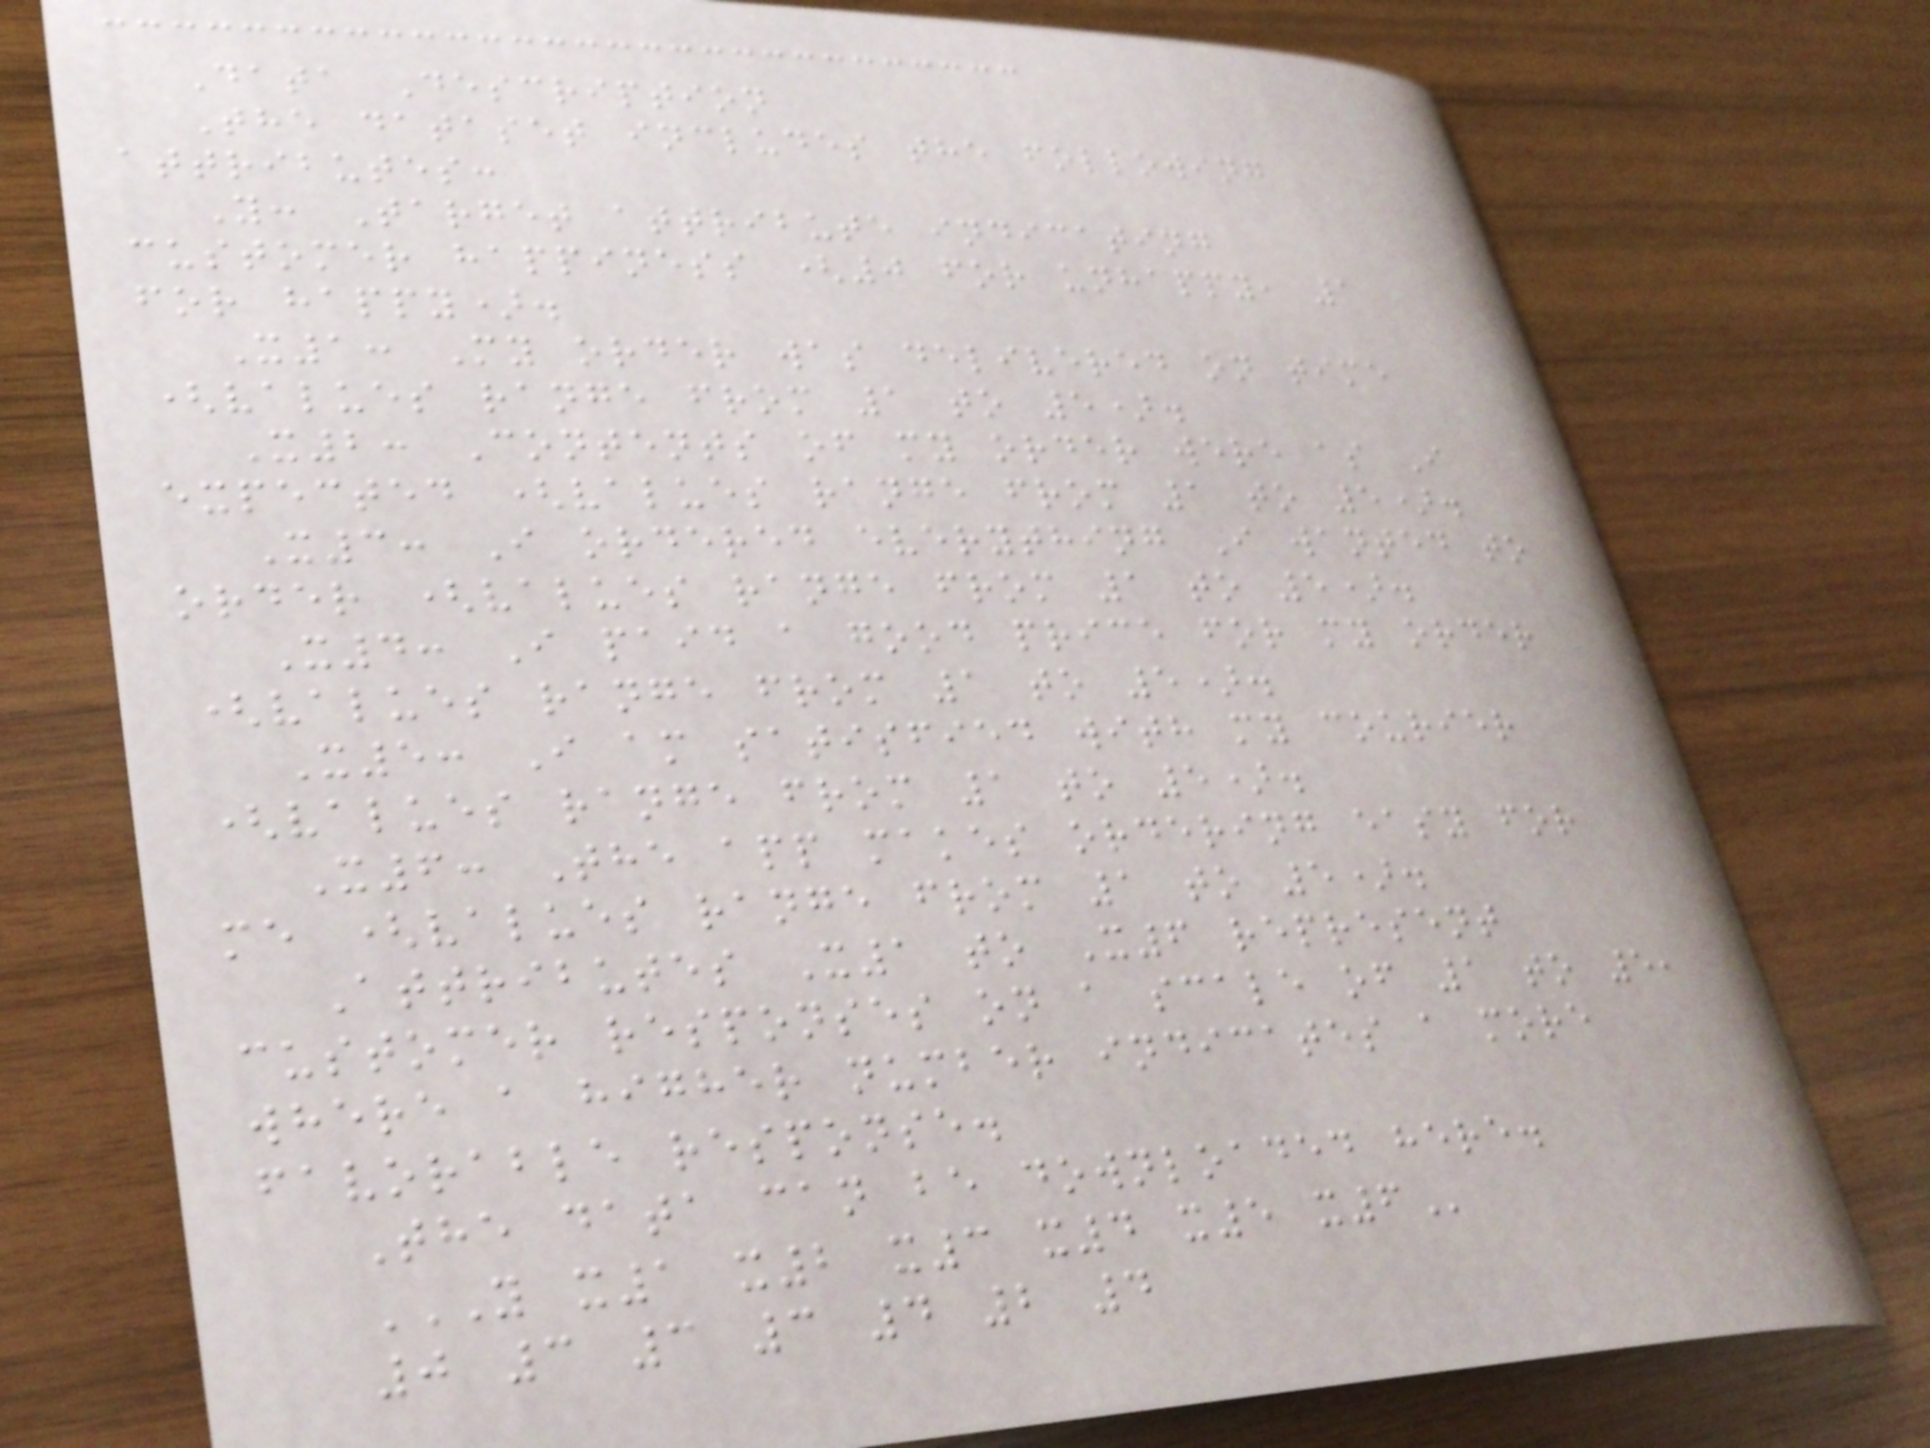Data Description
The dataset includes the following
attributes:
Y: Target attribute indicating
customer happiness (0 for unhappy, 1
for happy).
X1: My order was delivered on time
(values range from 1 to 5).
X2: Contents of my order were as I
expected (values range from 1 to 5).
X3: I ordered everything I wanted to
order (values range from 1 to 5).
X4: I paid a good price for my order
(values range from 1 to 5).
X5: I am satisfied with my courier
(values range from 1 to 5).
X6: The app makes ordering easy for
me (values range from 1 to 5).
Attributes X1 to X6 represent
customer responses on a scale of 1 to 5,
where a higher number indicates a more
favorable response.
The data can be downloaded here.
Y X1 X2 X3 X4 X5 X6
0 3 3 3 4 2 4
